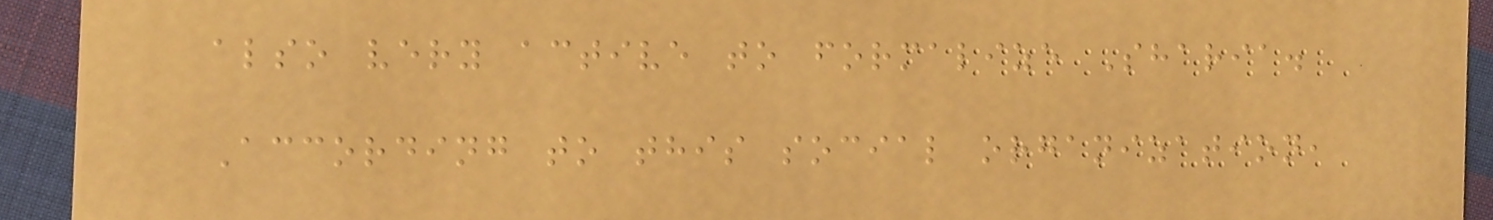also very active to formalize Sharia.
According to this social organization,
